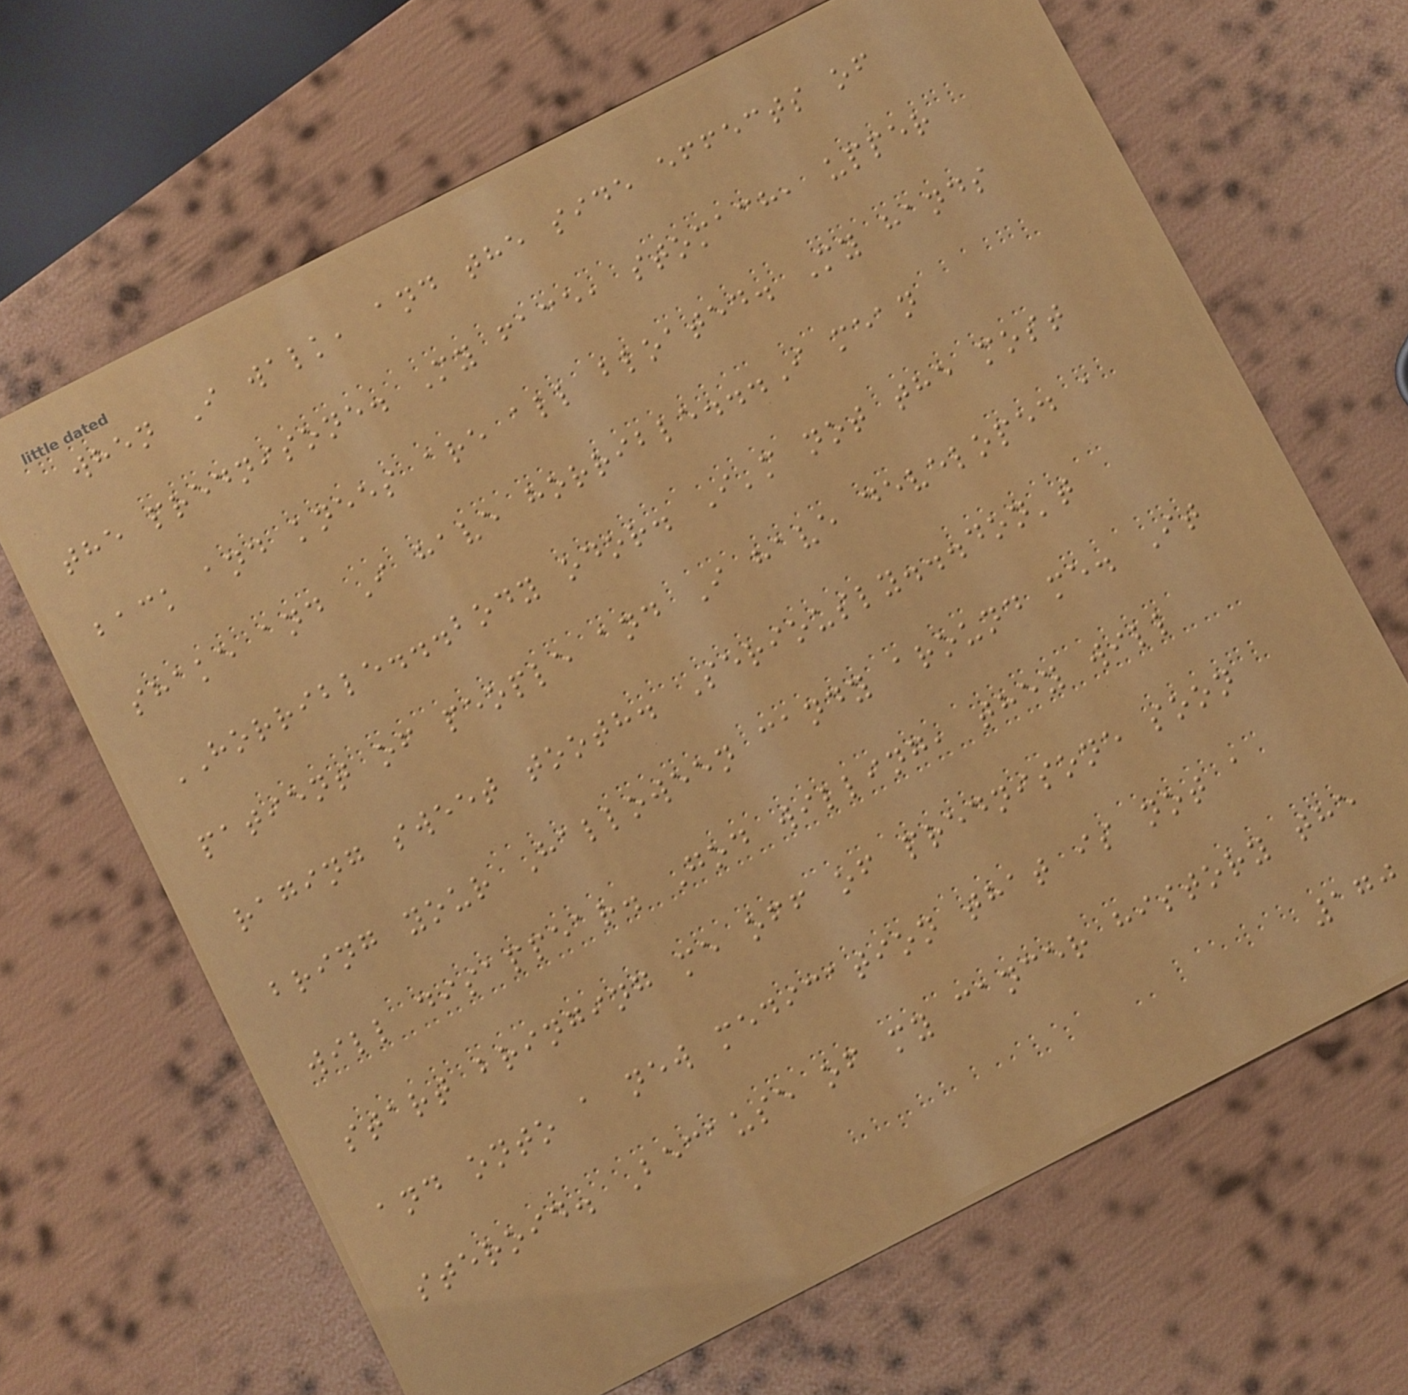when I walk, and the side effects of
the prednisone. My face, stomach, upper
back and knees are all bloated. My hands
shake and I have horrible...I mean
HORRIBLE...body odor. I'm not the most
patient of people and I have developed a
raging sweet tooth. Seriously...don't
bring your Halloween candy around me. It
will disappear. God willing, they will
start bringing me off of prednisone soon
and onto a new medication that is not a
steroid. Because of my cancer history the
170
